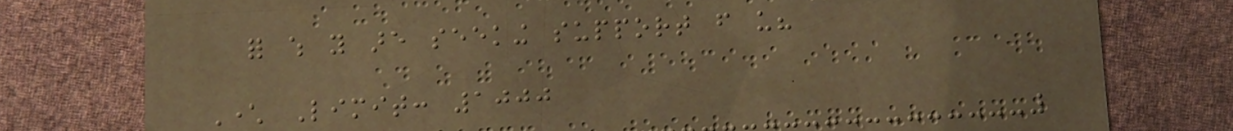for which you are seeking support from us?
Character Limit: 1000
